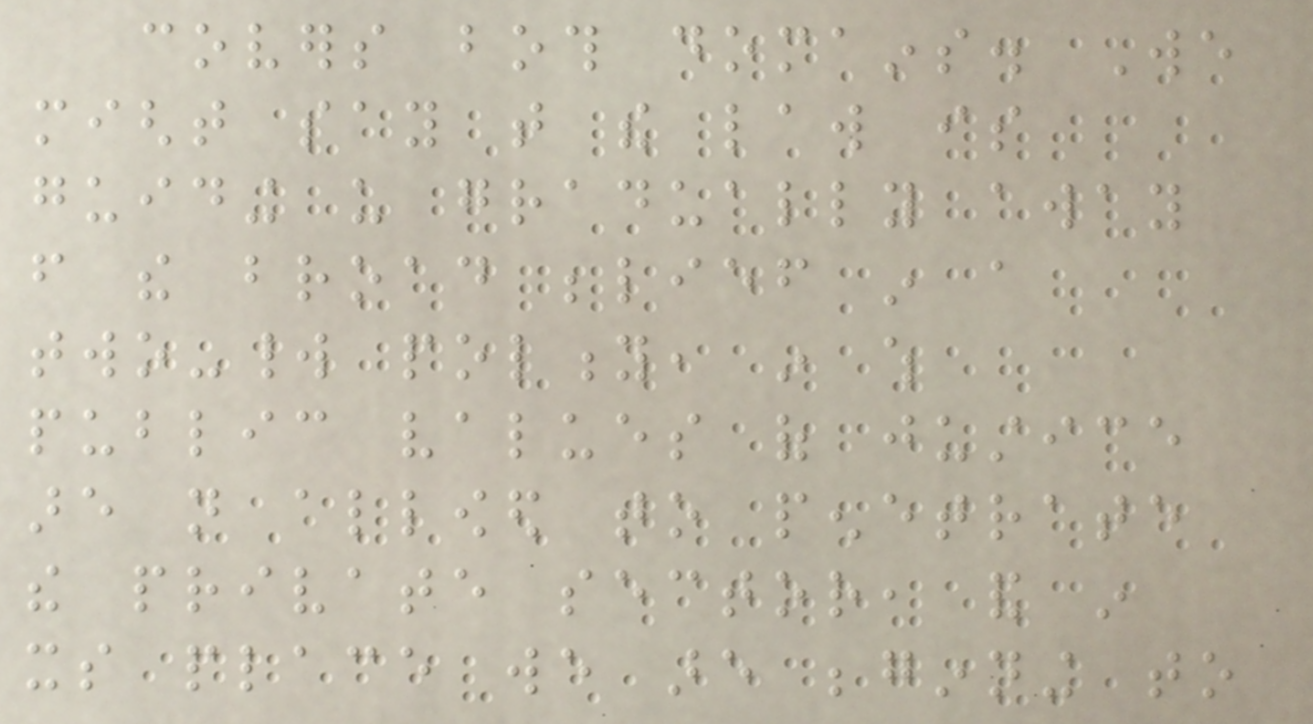covers both domains. We
might say that the law is
guiding us gradually away
from the broad belief in a
two-world polity, in which
public values of justice
are not allowed to penetrate
the private sector, and in
its place we are beginning to
